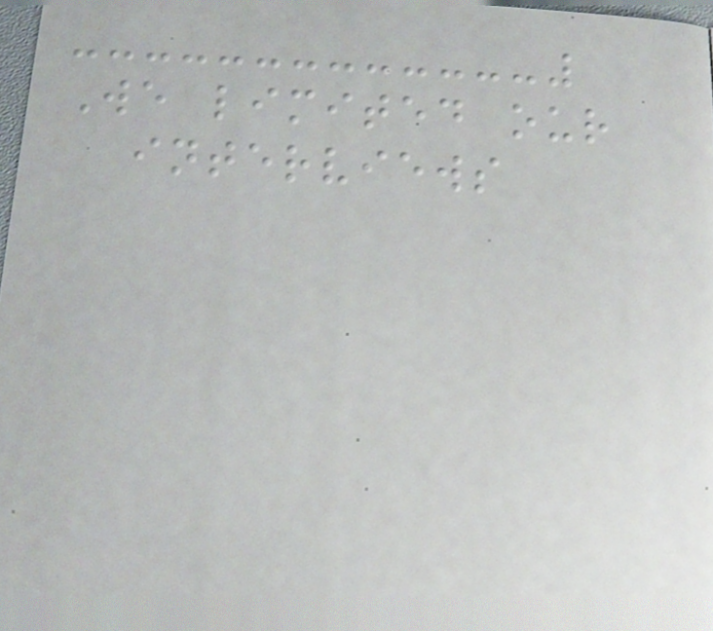We limited our
interviews
